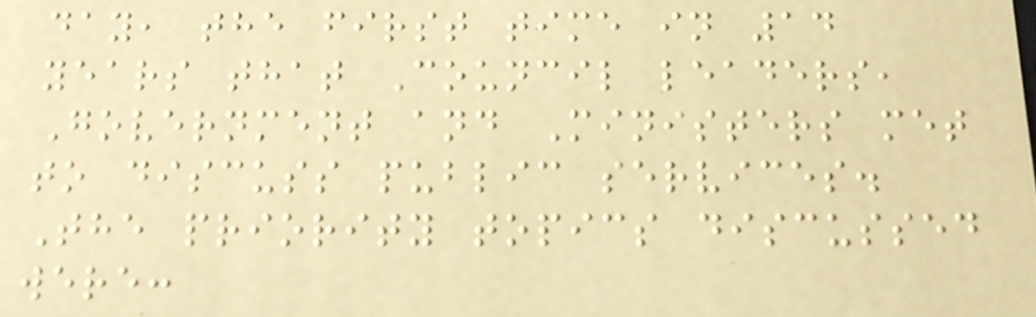day, the first time in 14
years that Council leaders,
Government and Ministers met
to discuss public services.
The priority topics discussed
were:
